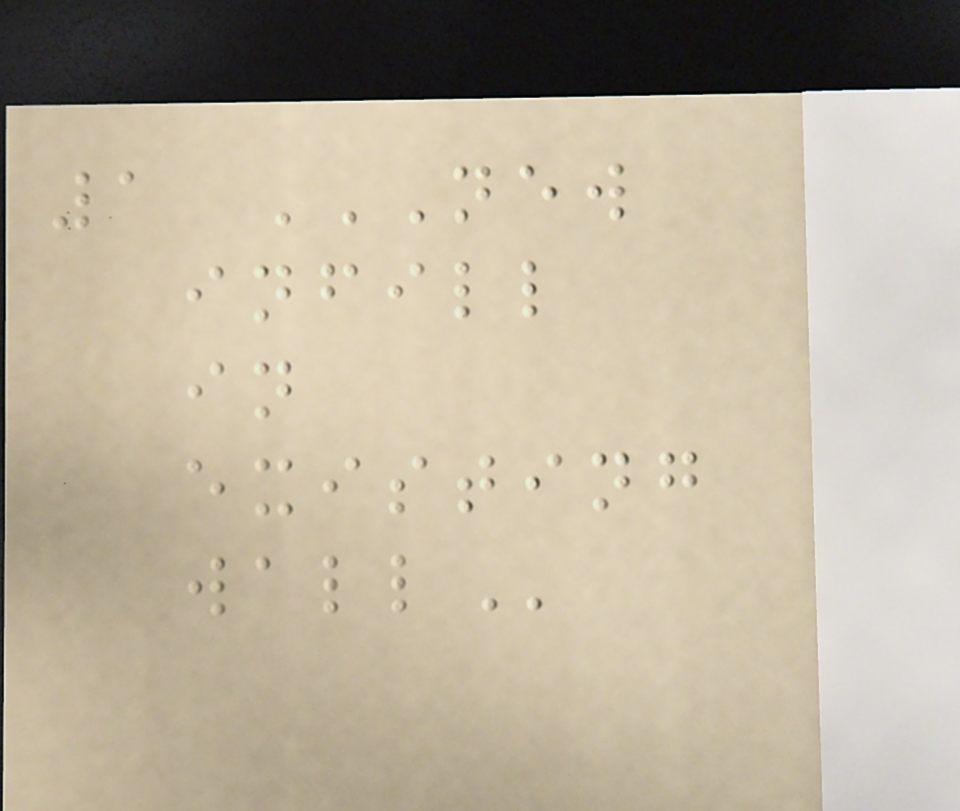1 NEW
INFILL
IN
EXISTING
WALL
